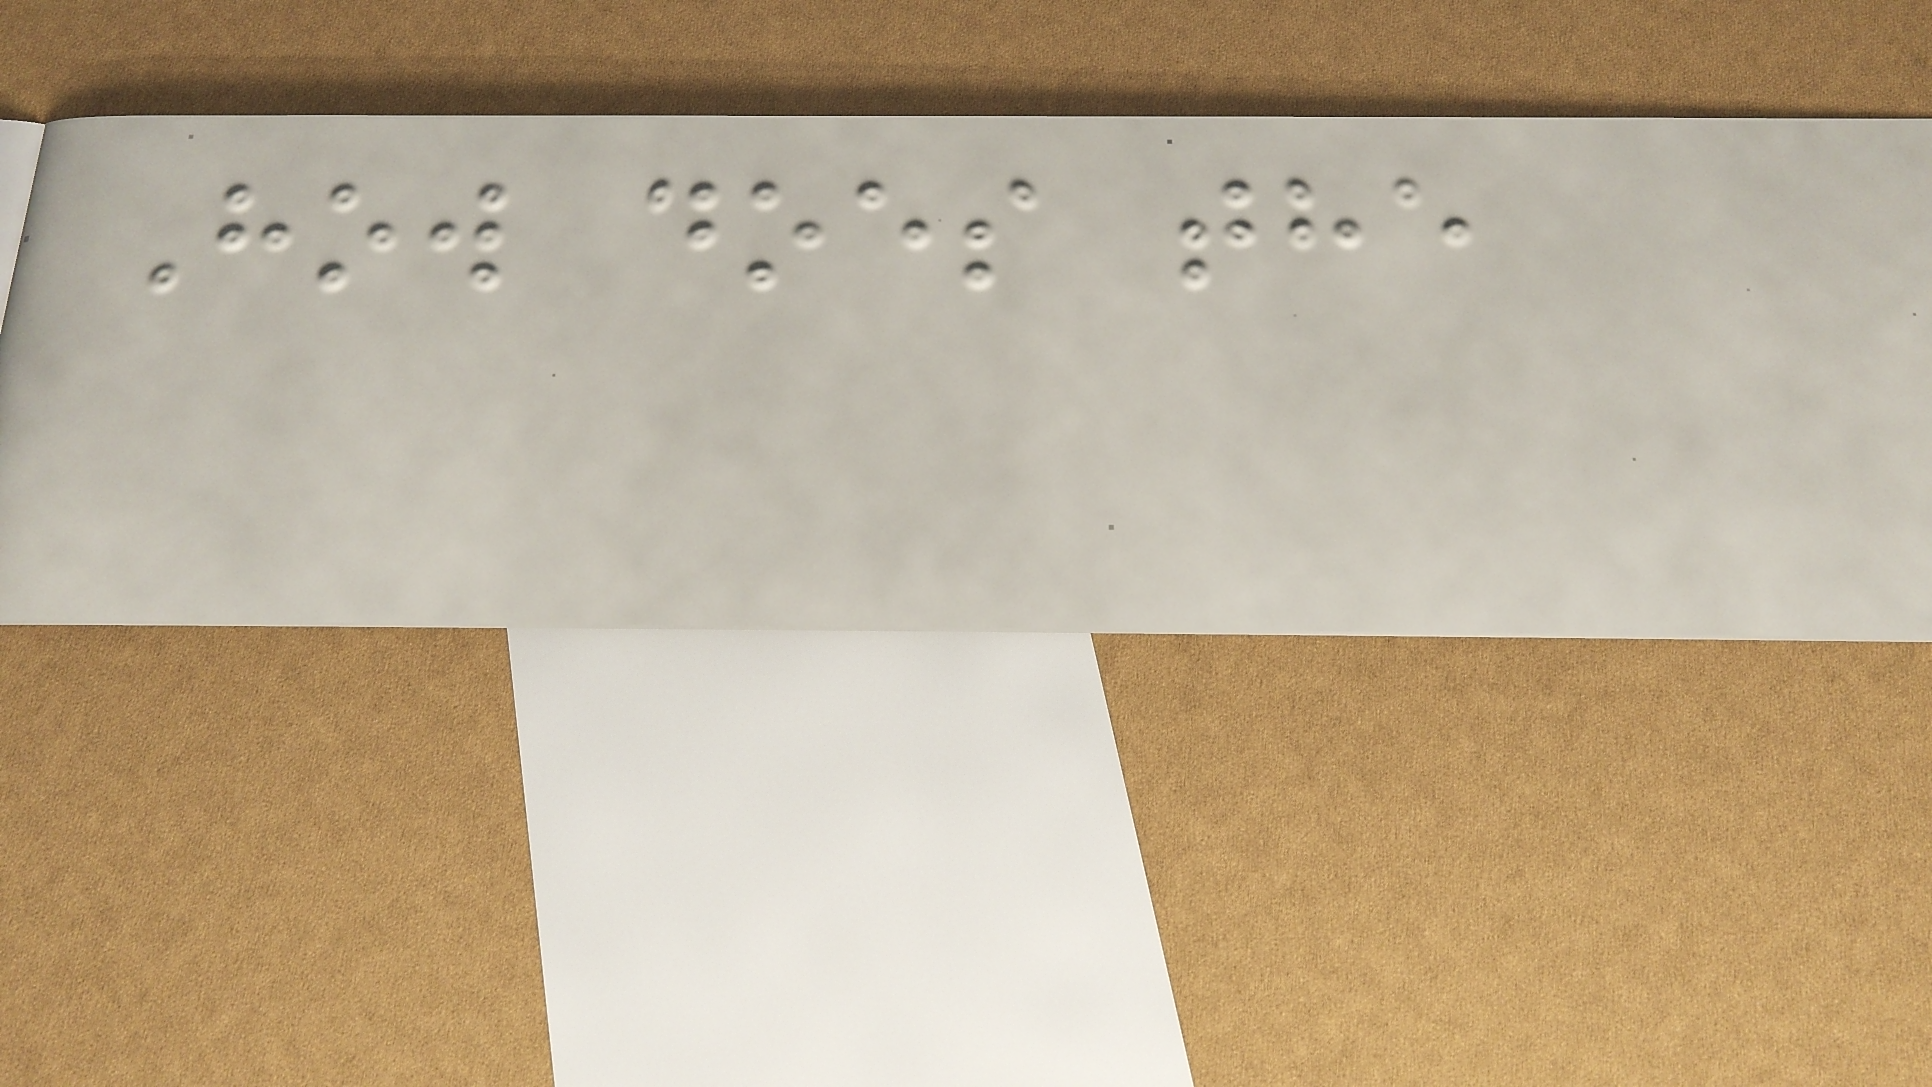How does the
